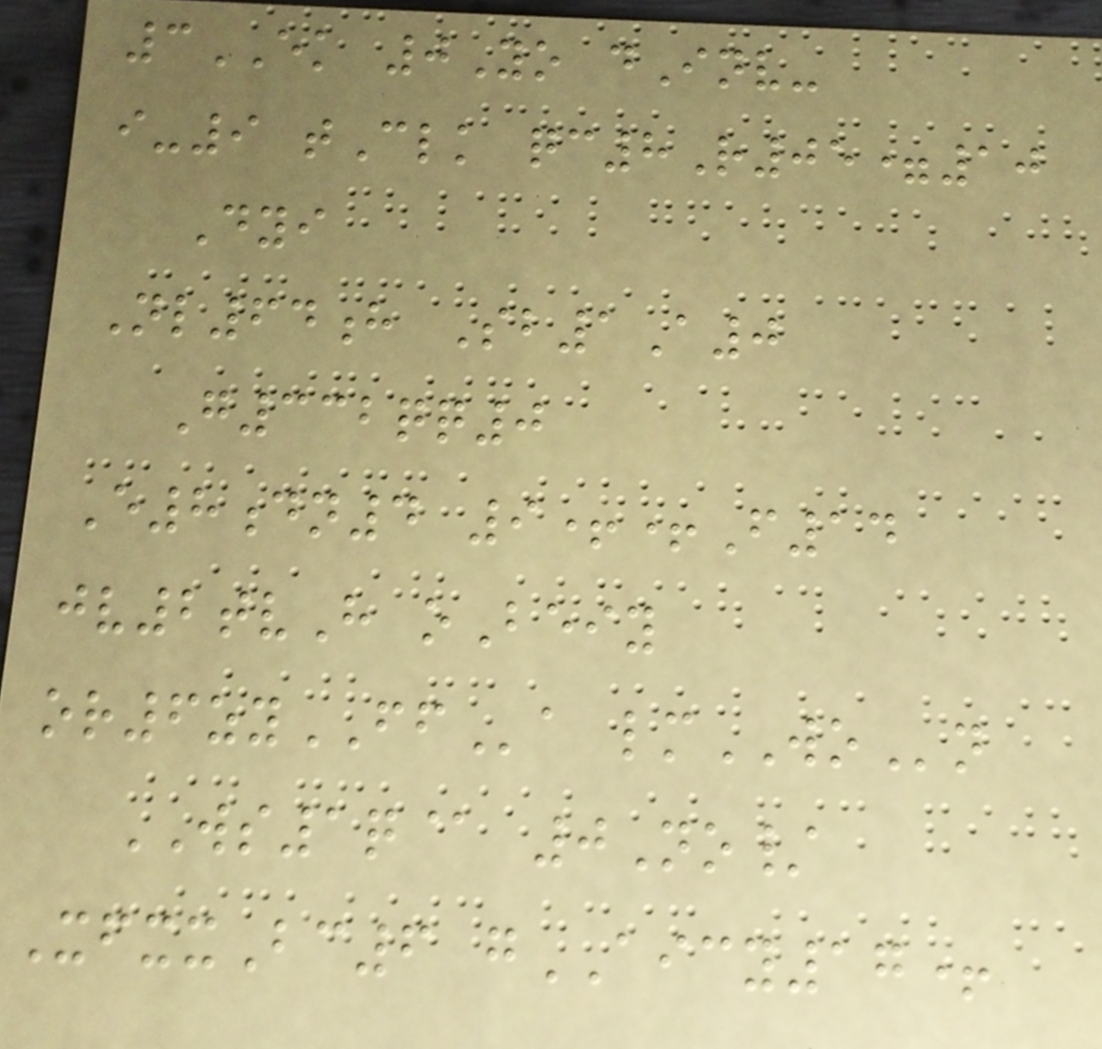3EK 0Yo dInv-
i-9 tClk qc8R05=10
Dyi
Nl64h Sb1A0
G332qq0
E8dn4 9++F14
jv2tvH oBeiy
or6zyFFa lmWOn
WS1q@ 0No/
XfxxBc6 gAICY17+
